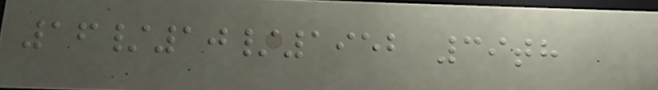16/10/1952 39th
